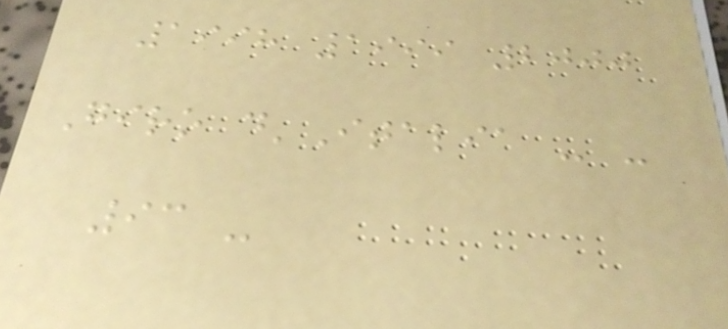1998 1999 2000
Giro d'Italia - -
93 -
